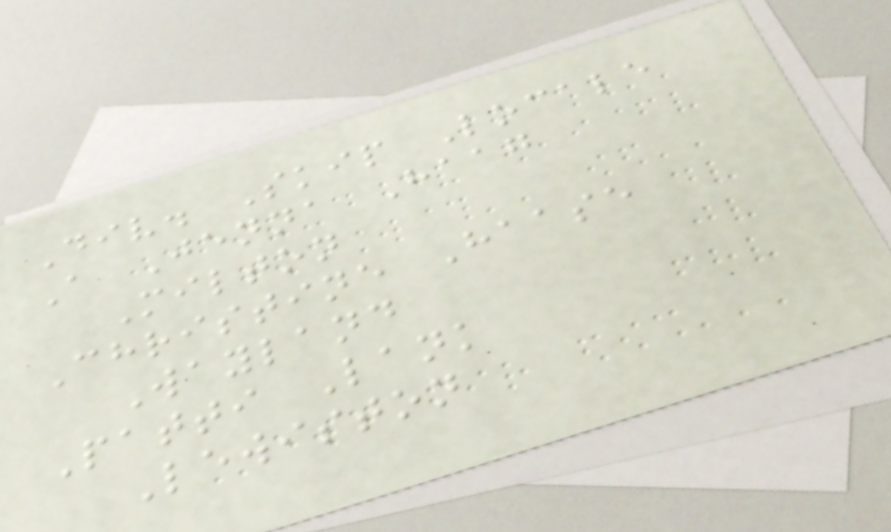Div. Skip Locale
A Jenna Haag
Milton
Christine Haase
Wayland
Patti Lank
Lewiston
